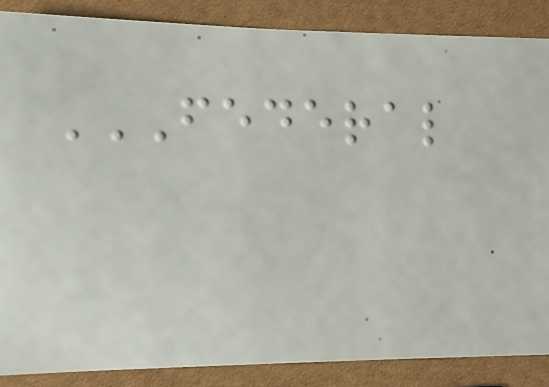FEDERAL
